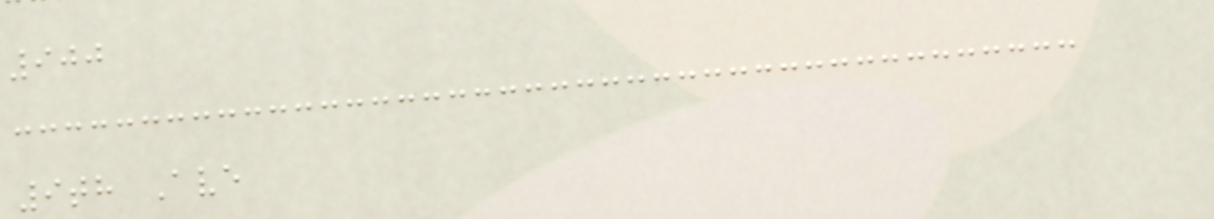900
9th Ave
